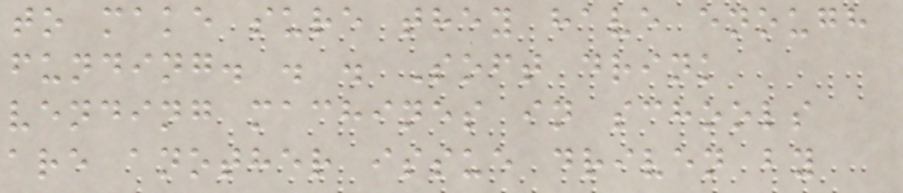to make sure they have enough
funding. . . Soft drink
vending machines in schools
are another issue driven by
